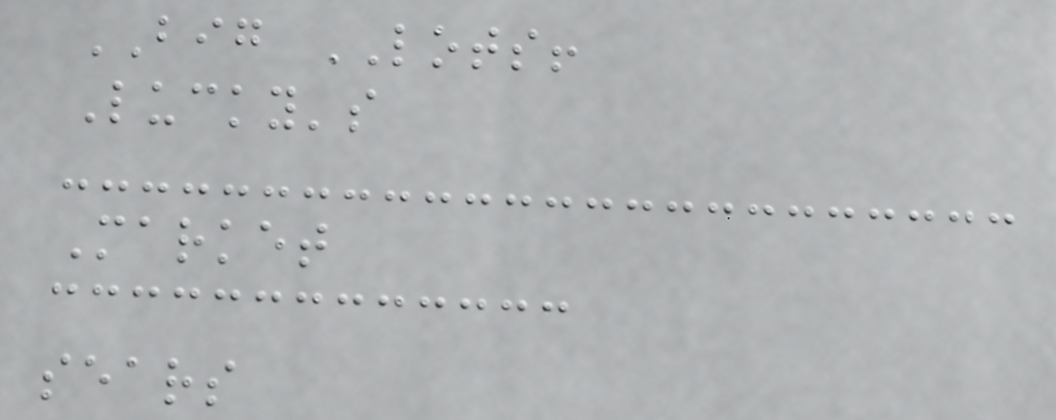BIG LOTS!
Lucky's
Market
sears
